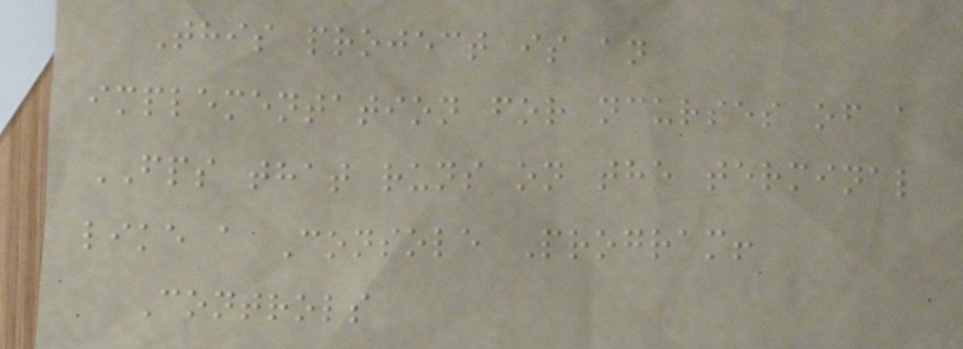This project is an
implementation for ncurses of a
FPS that runs on the terminal
like a Console Program!
Controls
